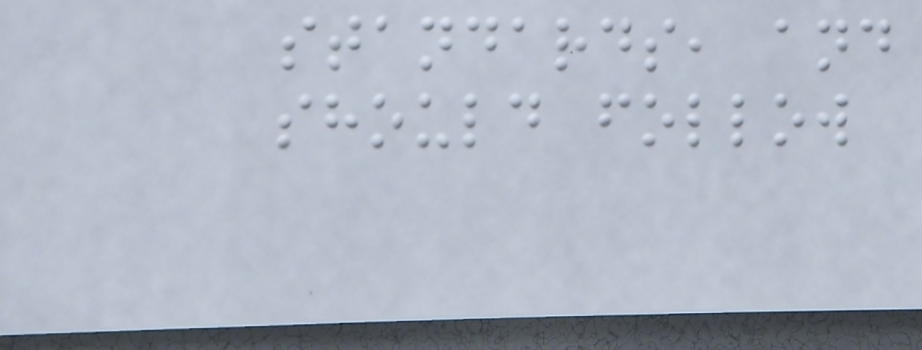standards, and
should follow
